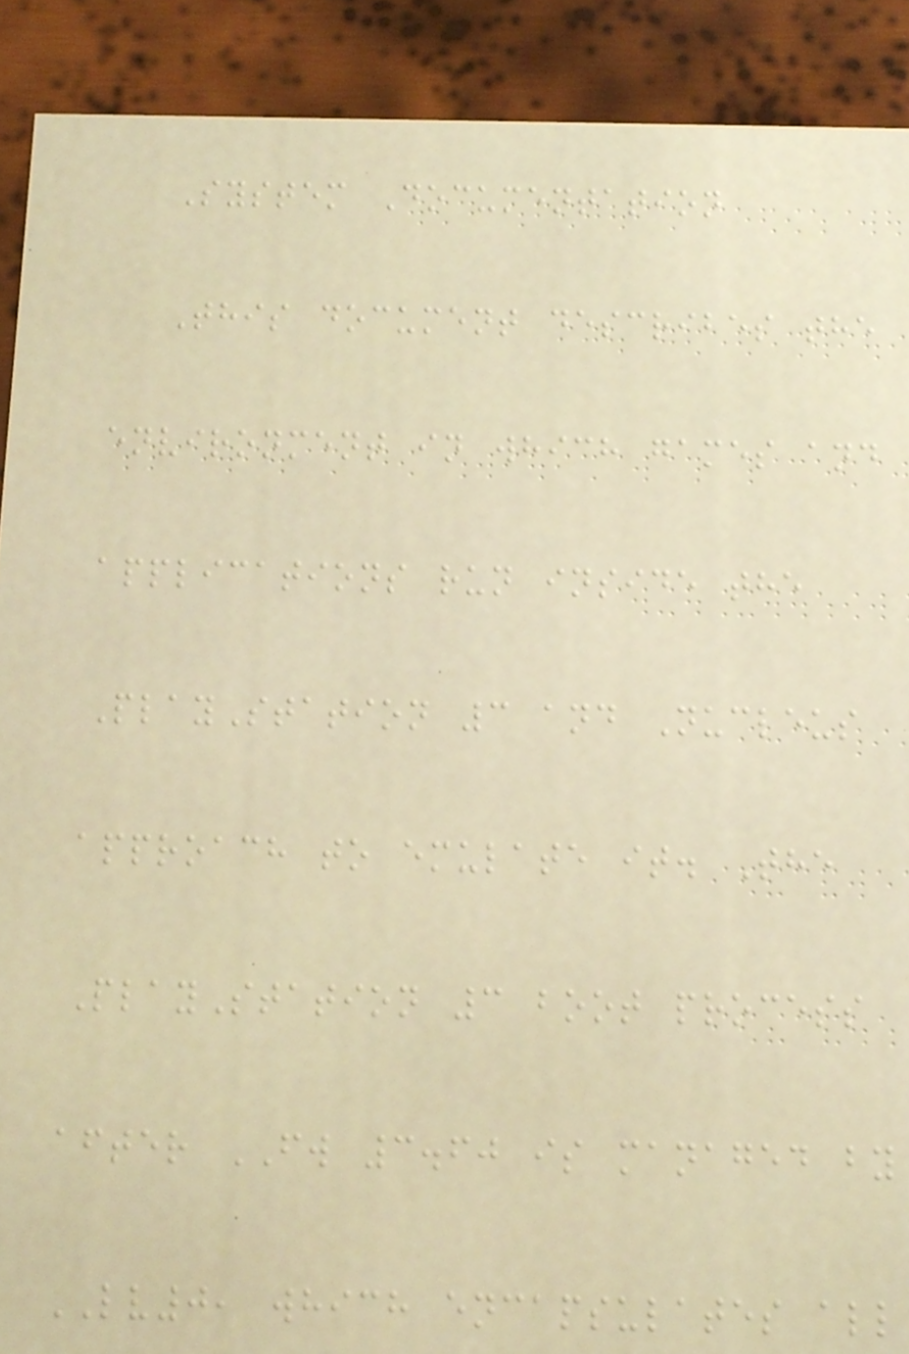System Documentation
This document describes the
environment in which games and
applications run inside the
PlayStation 3 and Nucleus
approach to emulate it. The
PlayStation 3 boot process
after FW 3.60 is managed by
LV0, which encapsulates all
